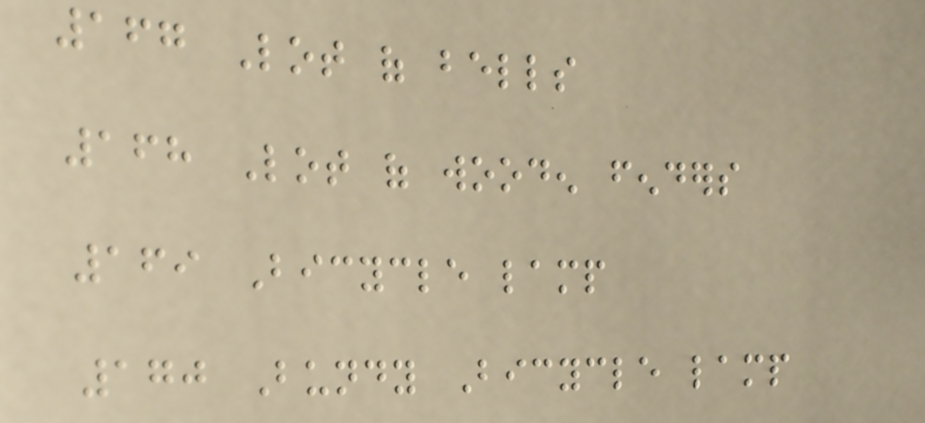167 Lot of bells
168 Lot of wooden fenders
169 Bicycle lamp
170 Bundy Bicycle lamp
